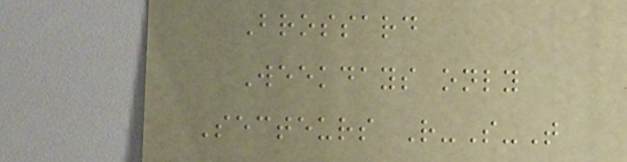Brossard
Weekdays only
Secteurs R-S-T
